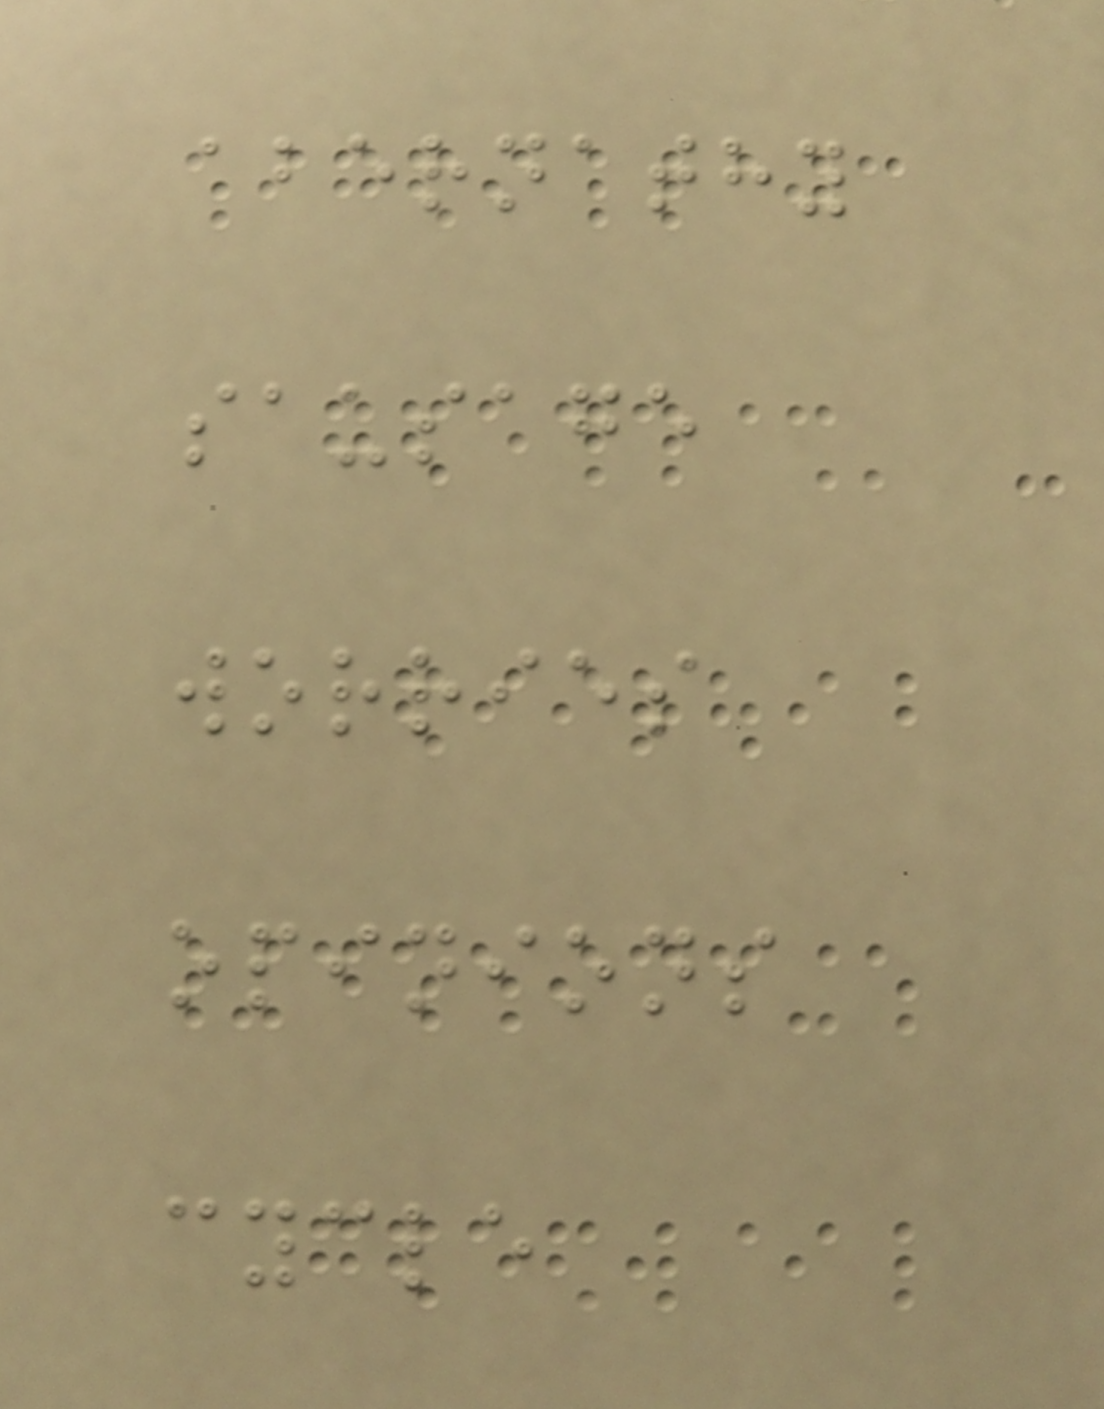abernathy
sausage
worries
opinions
cycle
